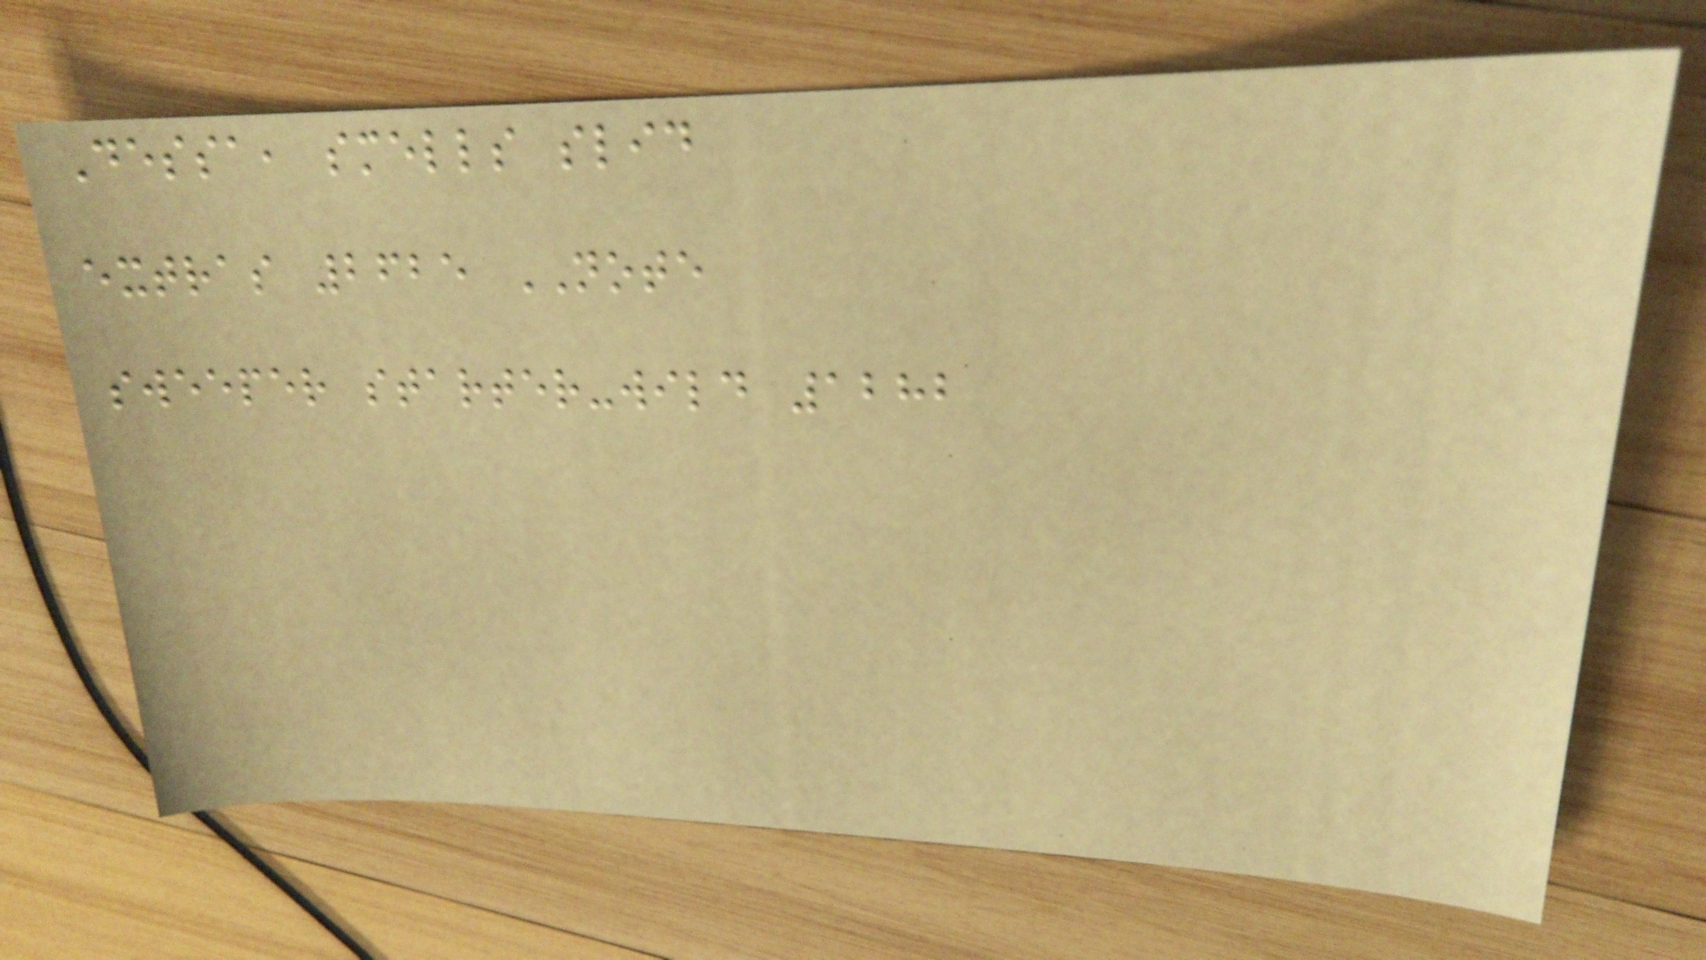Dessa, smells slid
extras 2625 NOTE
sweeper starter-wild 1282
